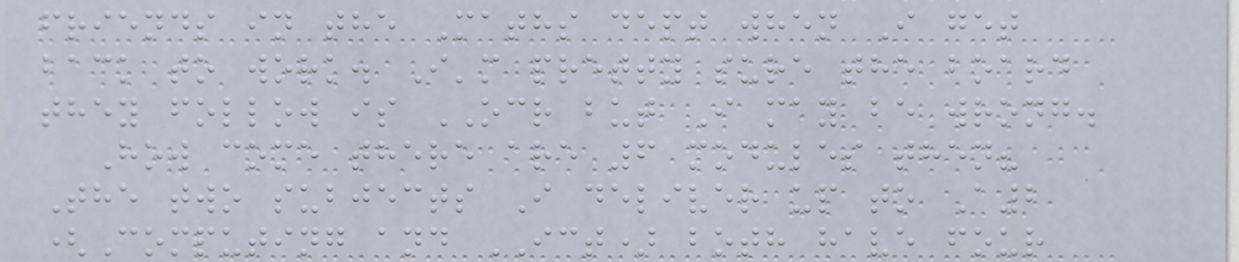friends in the Maths dept when I get
back to work. I'm pretty sure the board
they follow is OCR but I may be wrong.
How come there are 6 modules then?
The two subjects I deliver up to A2
(Computing and ICT) both have four
